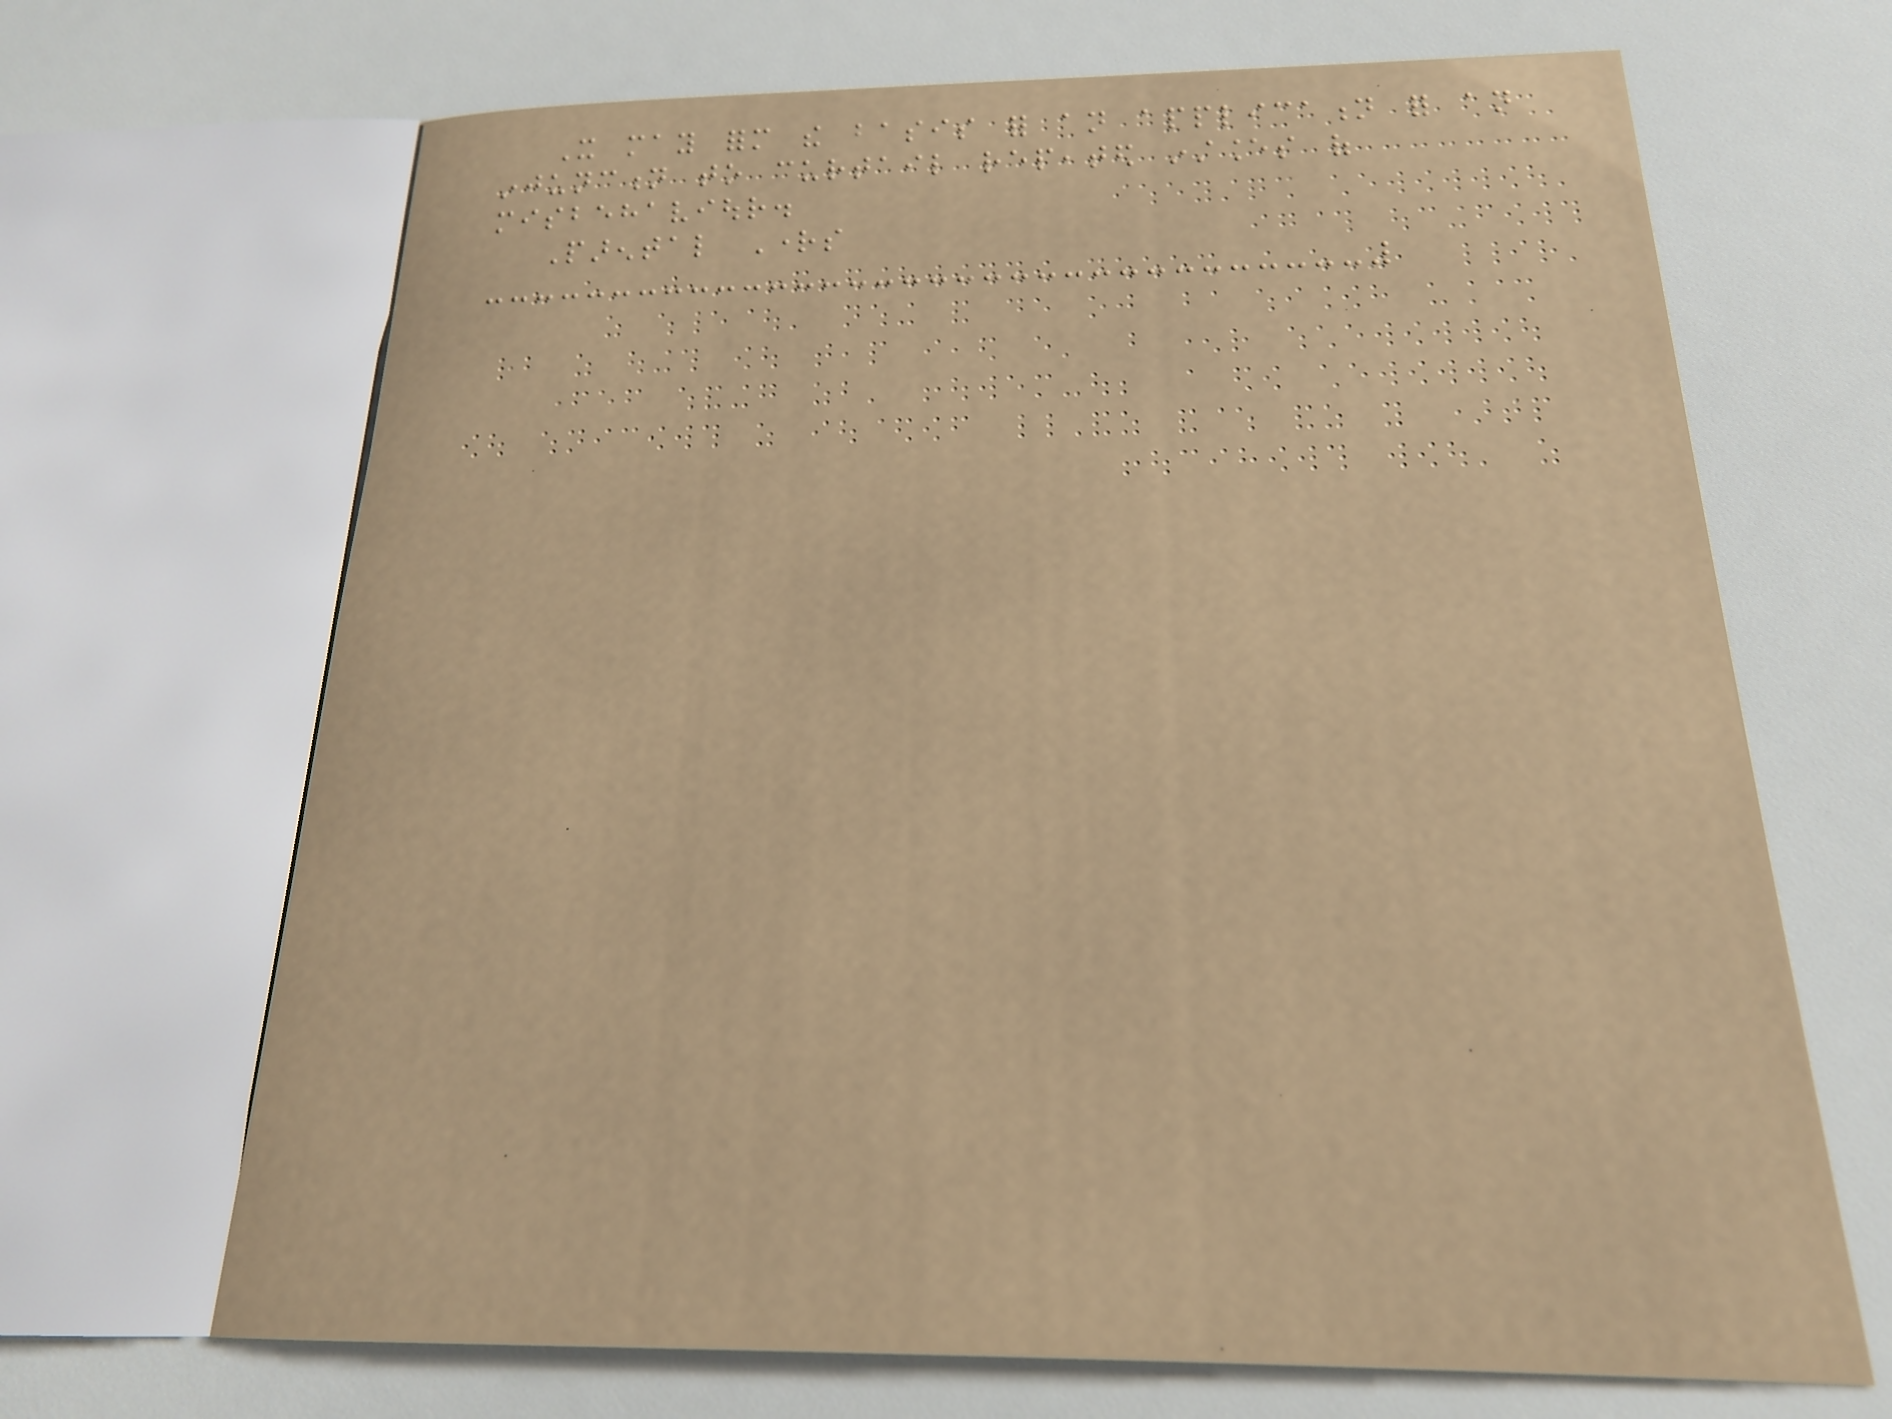It may form the basis for an application for an
injunction to curtail repeated instances of
misbehaviour.
Parental Rights
